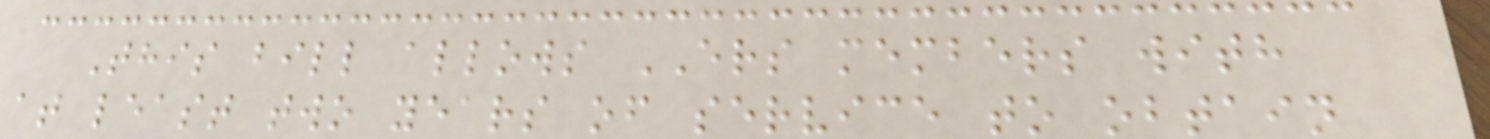This bill allows ERS members with
at least two years of service to obtain
